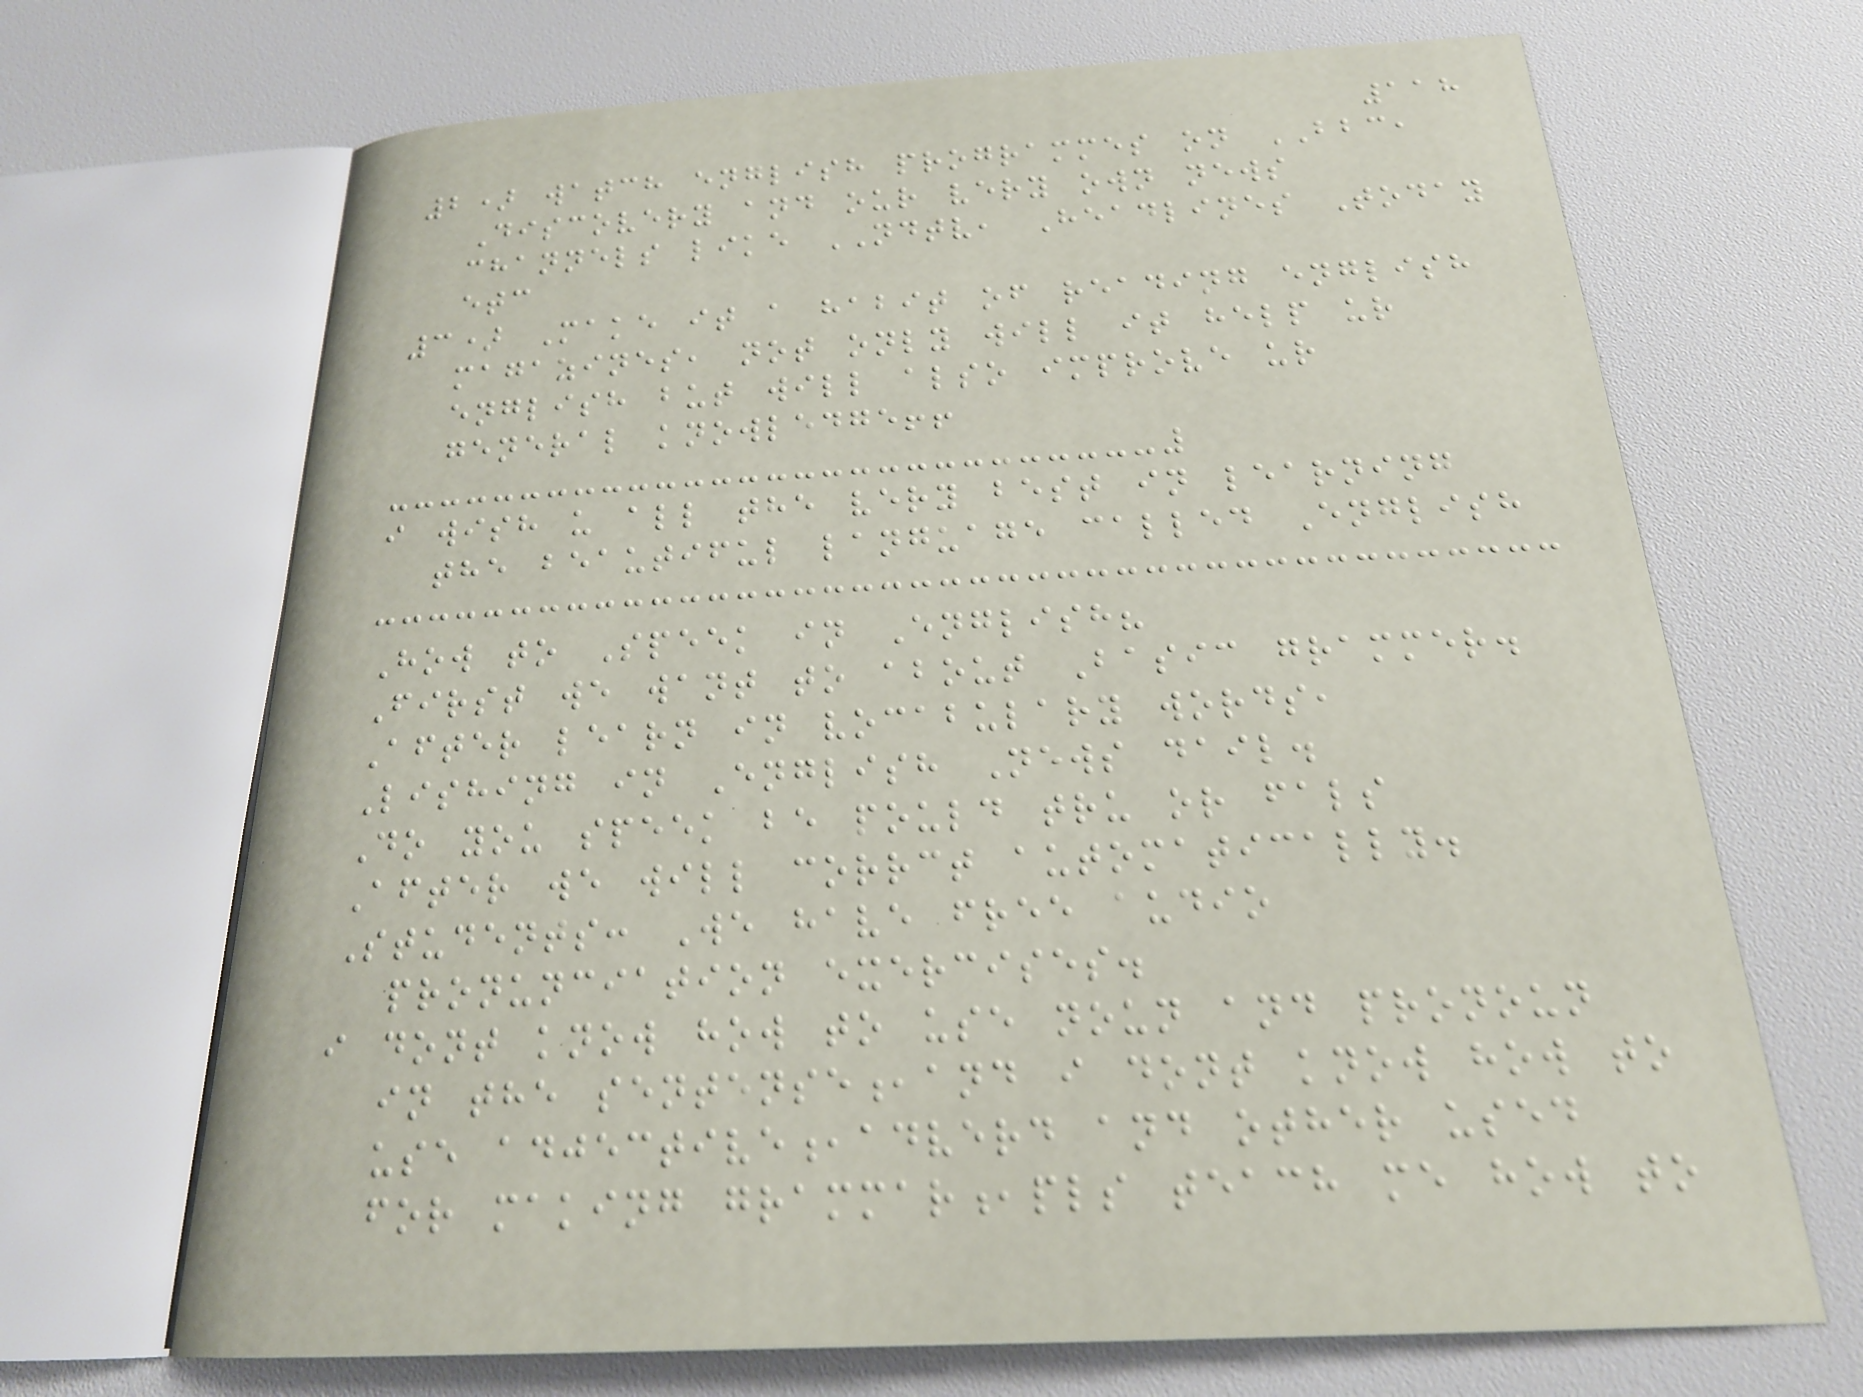118
2) watch english programmes on BBC,
Discovery and our very own news
channels like NDTV, Headlines Today
etc
3) Make it a habit of reading english
magazines, not only will it help ur
english but will also improve ur
general knowledge!!
i wish u all the very best in learning
the beautiful language called English
How to Speek in English?
First we want to about Basic grammer.
After learn in vocabulary words,
Lishing in English News dail.
Do you speek be pould tru or fals
After we will corrct automatically.
Students: We have free audio
pronunciation exercises.
i dont know how to use noun and pronoun
in the sentense,and i dont know how to
use adjective,adverd and other used
for making grammar,pls teach me how to
